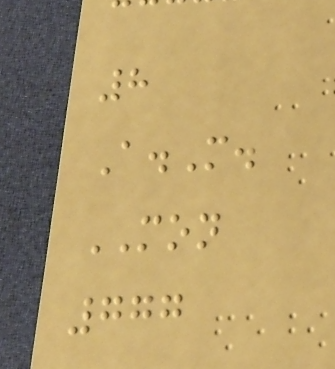8
A.M.
MON
777
